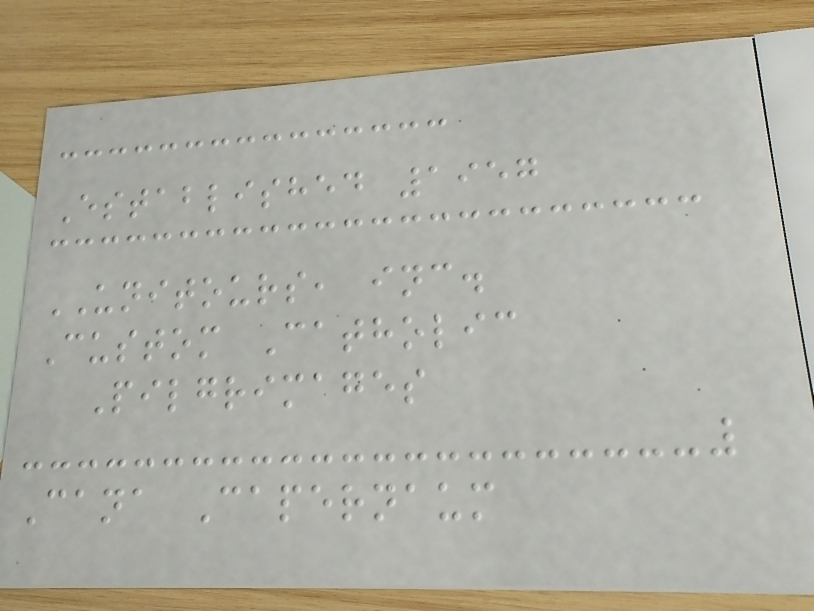Established 1957
UNITOURS, inc.
Custom Catholic
Pilgrimages
Cana Capernaum
